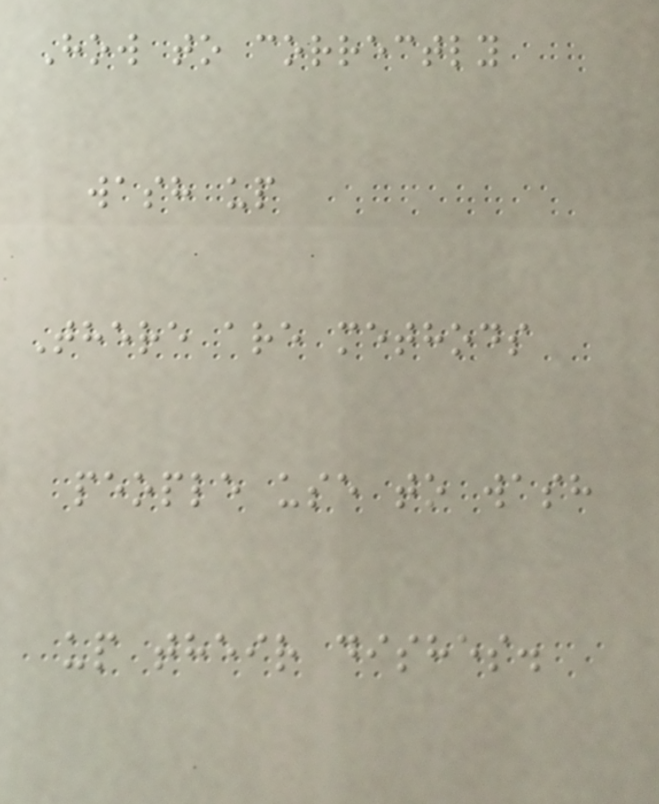How to correctly
wash up
There are methods
people use to wash
up their dishes.
